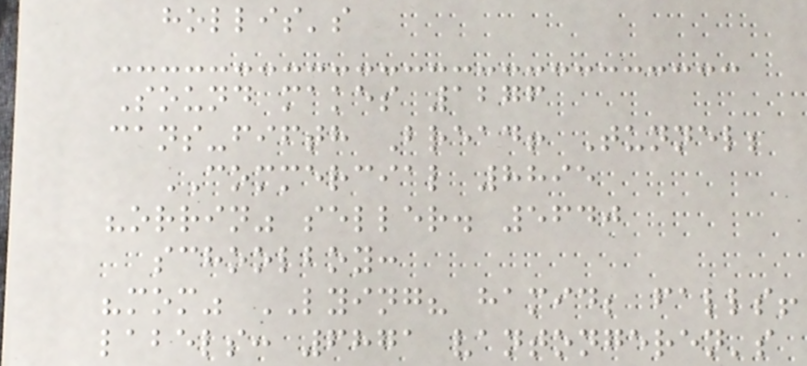hollis's
Sound makes 1276
cans-fifth Bread! Tunnel;
COMMERCIAL 8895
"orrin" seller. 5640
schoolboy:
"mom" LYING? hamid; falls!
labels: 6871 vantongeren's
